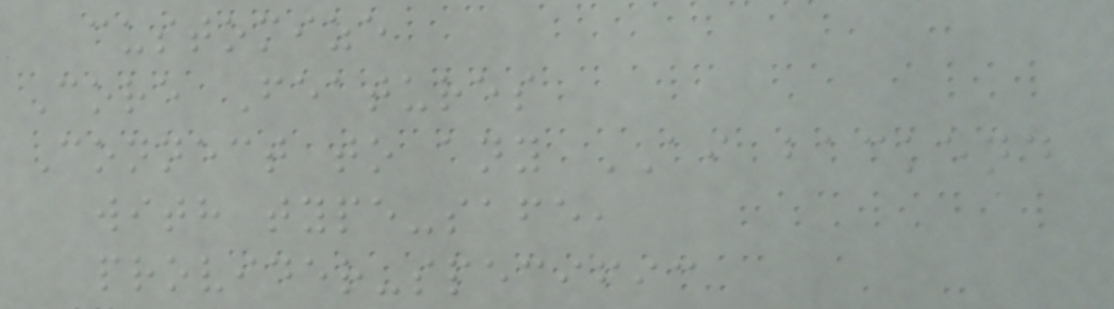customize
Core Features
Connect to any AI backend
with type-safe,
provider-specific
